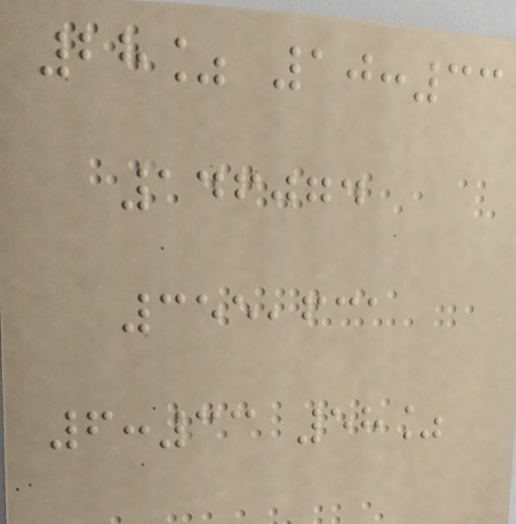28% 10:33
146074
355,631
6:33 58%
